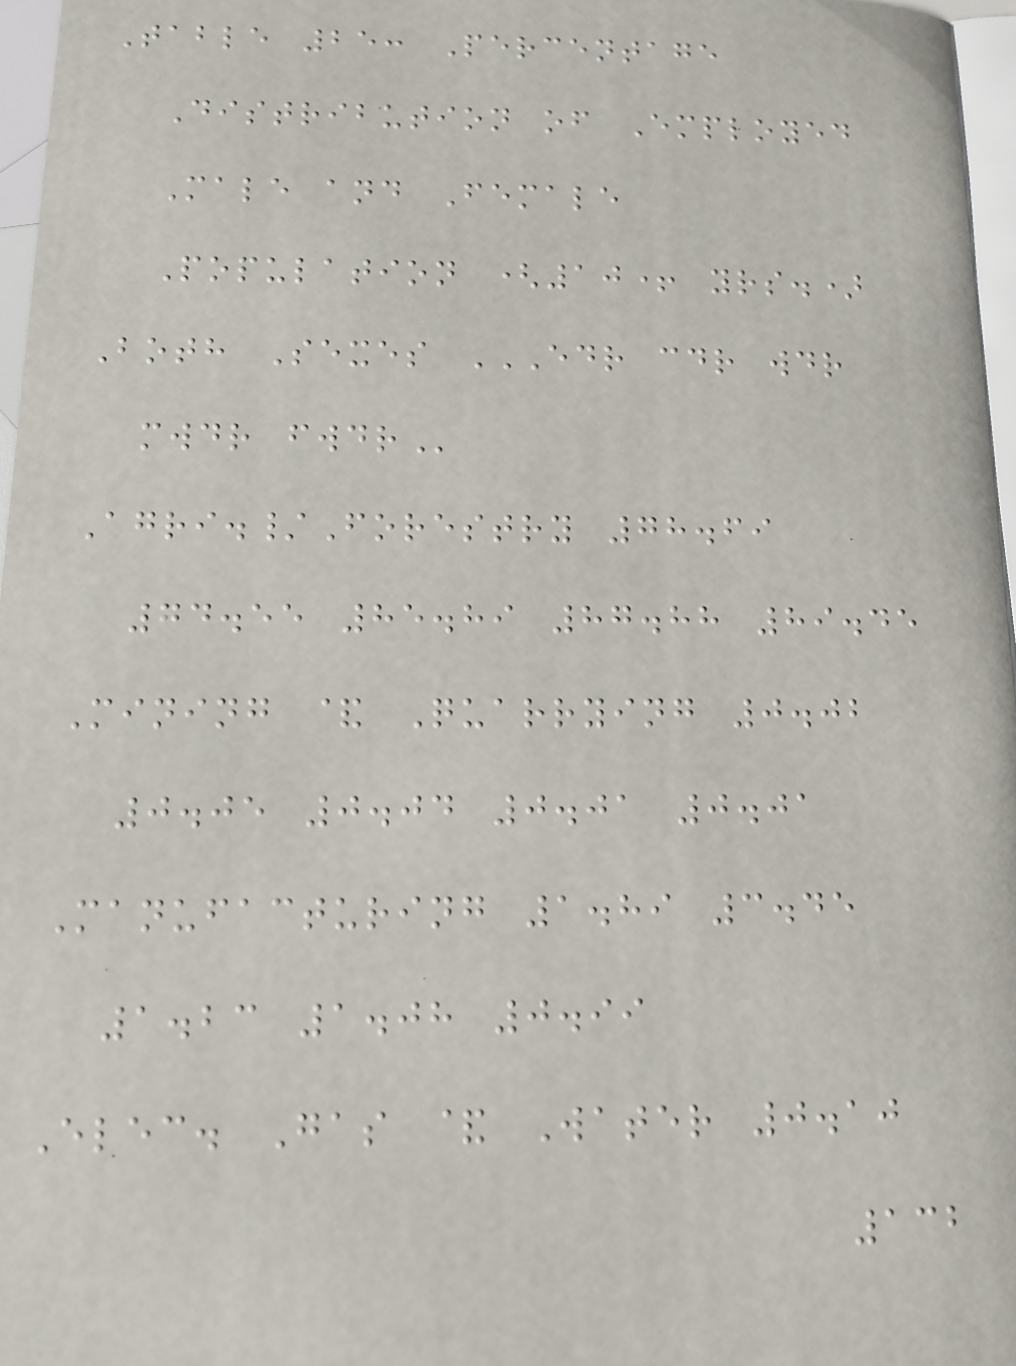Table 25: Percentage
Distribution of Employed
Male and Female
Population (10+ yrs.)
Both Sexes EDR CDR WDR
MWDR FWDR
Agri./Forestry 78.69
74.55 85.89 87.88 89.45
Mining & Quarrying 0.02
0.05 0.04 0.01 0.01
Manufacturing 1.89 3.45
1.23 1.08 0.99
Elec. Gas & Water 0.10
132
